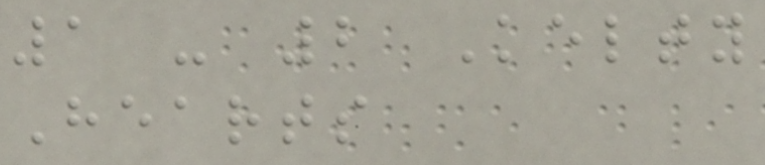1 - 2 Kelty
Hearts
